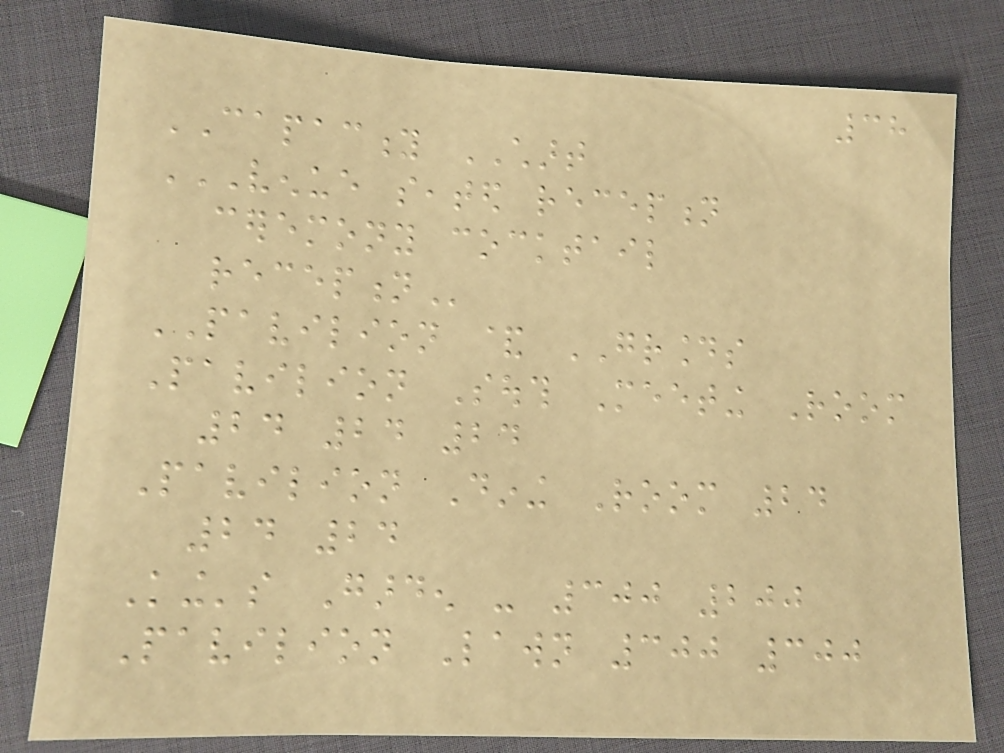38
CAPACITY CHART
VENUE SEATED RECEPTION
CEREMONY COCKTAIL
RECEPTION
PAVILION & GROUNDS
Pavilion South Meeting Room
24 24 24
Pavilion Dining Room 24
24 24
King's Garden - 300 200
Pavilion Lawn 300 300
